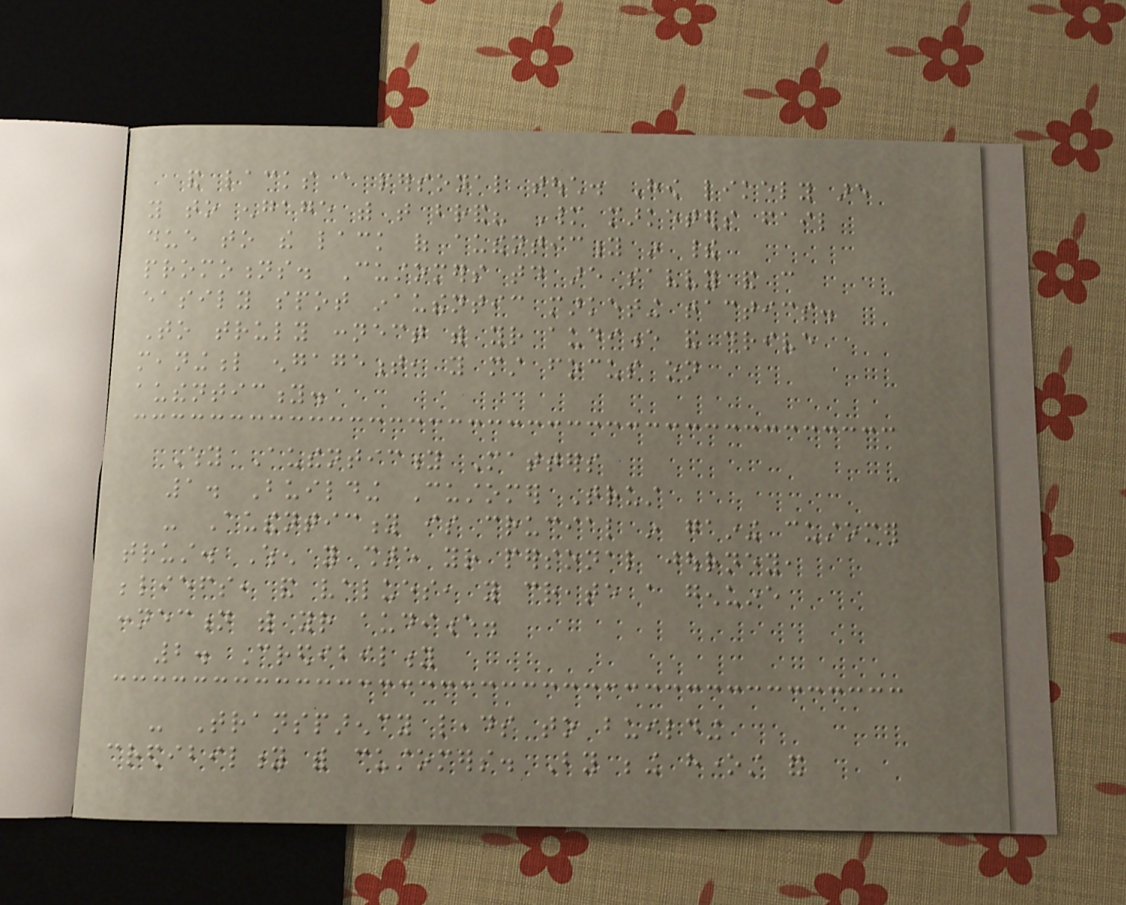and lacks a personal touch. How likely are
you to engage with that brand? Many marketers fail
due to the lack of authenticity in their
promotions. Customers today are savvy and can
easily spot inauthentic marketing tactics.
To truly connect with your audience and drive
meaningful engagement, you must focus on
authenticity.
Why Authenticity Matters
1. Building Customer Trust
- Authenticity is crucial in gaining customer
trust. When you share your personal journey,
beliefs, and values, you create a genuine
connection with your audience.
2. Credibility
- Transparency leads to building
credibility with customers. By being honest and
